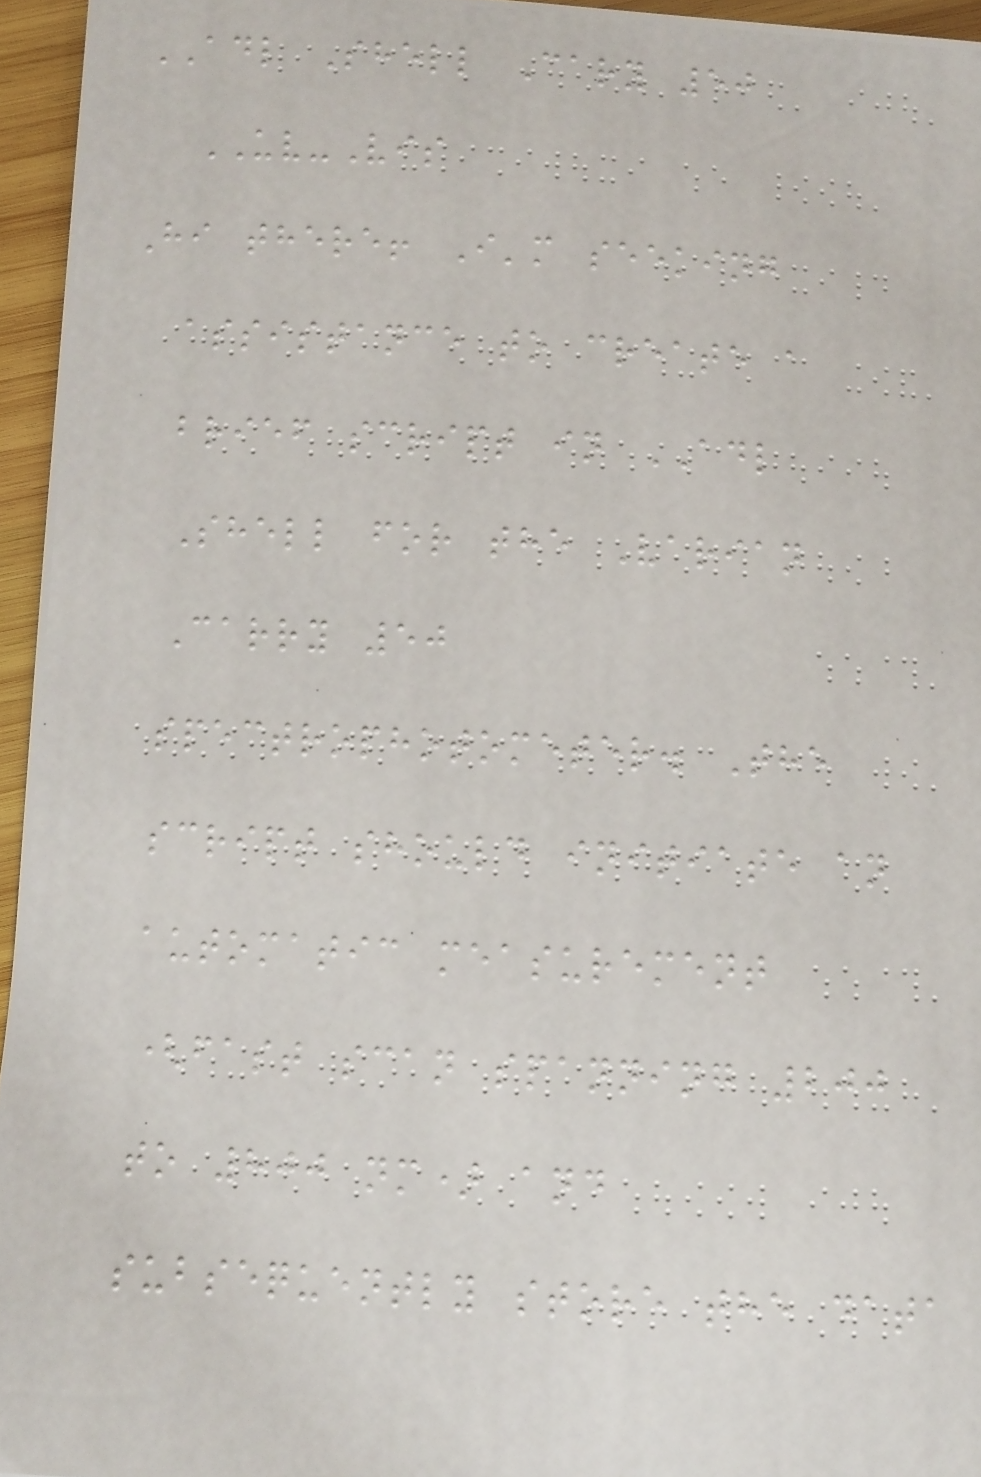ADL Shell Cary 50
UV-Vis
Hi there! I'm seeking
assistance to create a
brief script in ADL
Shell for the Varian
Carry 50
spectrophotometer. The
script should initiate an
automatic measurement
(fast scan spanning 200
to 800 nm) and
subsequently store the data
